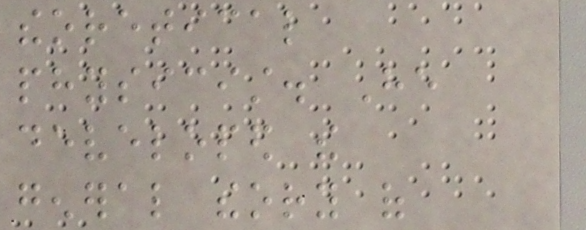theoretical
physicist. He
developed the
general theory of
